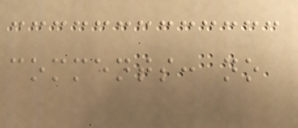comments: no
